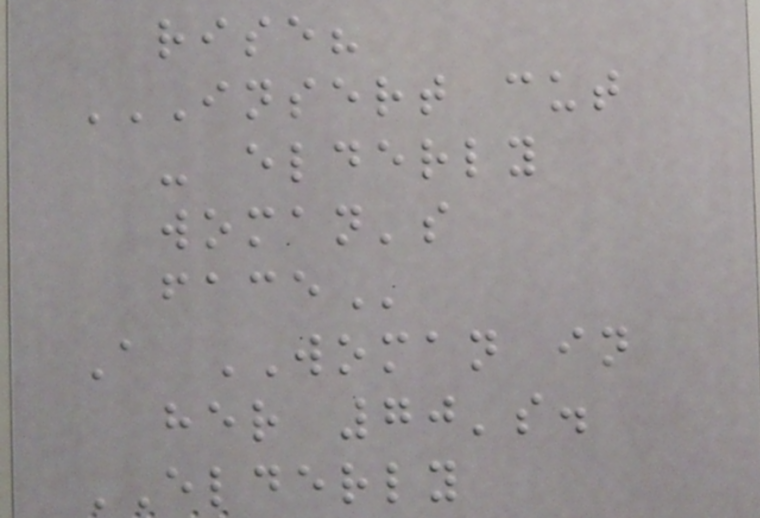rise?
INSERT CUT
- ELDERLY
WOMAN'S
FACE
A WOMAN in
her 70's.
ELDERLY
